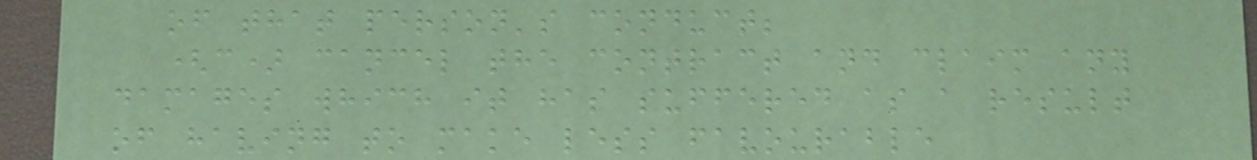of that person's conduct;
(c) cancel the contract and claim any
damages which it has suffered as a result
of having to make less favourable
